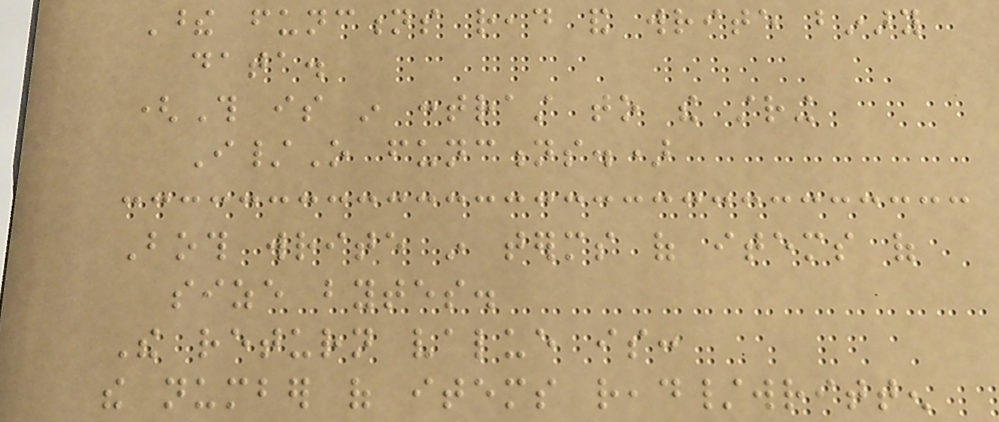These functions read and write binary
data.
(This is in contrast to the string
I/O functions.)
Both write in terms of items of
size bytes.
The return value is:
the number of items read/written
